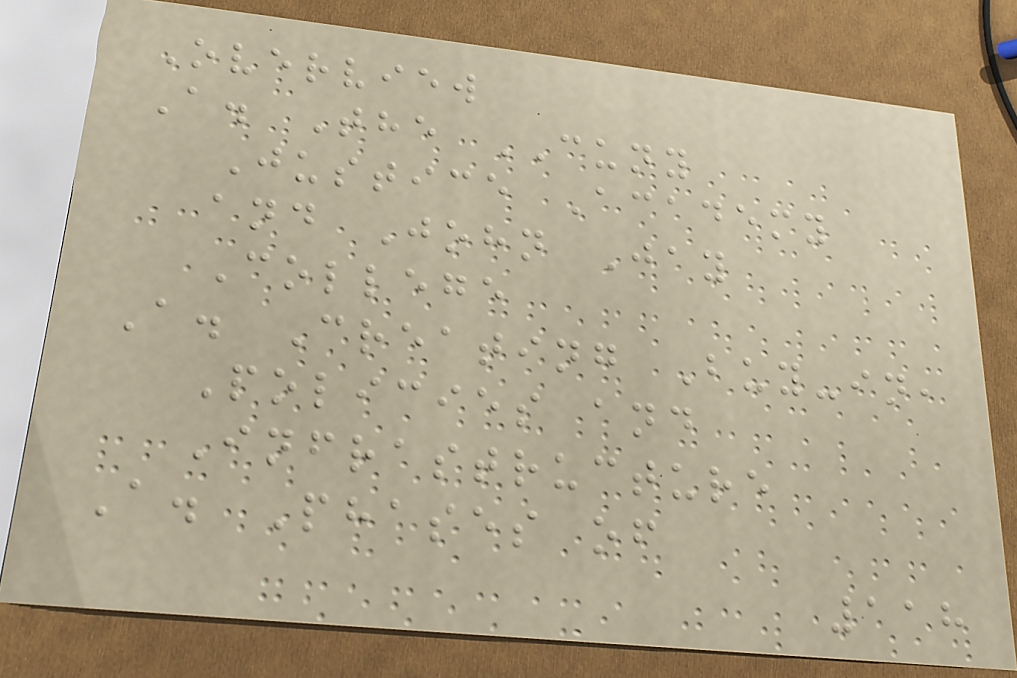Overview
A. The CUNY
Justice Academy
and John Jay
College
A. Creating Buy-in,
Policies and
Infrastructure
A. Phases of
118
